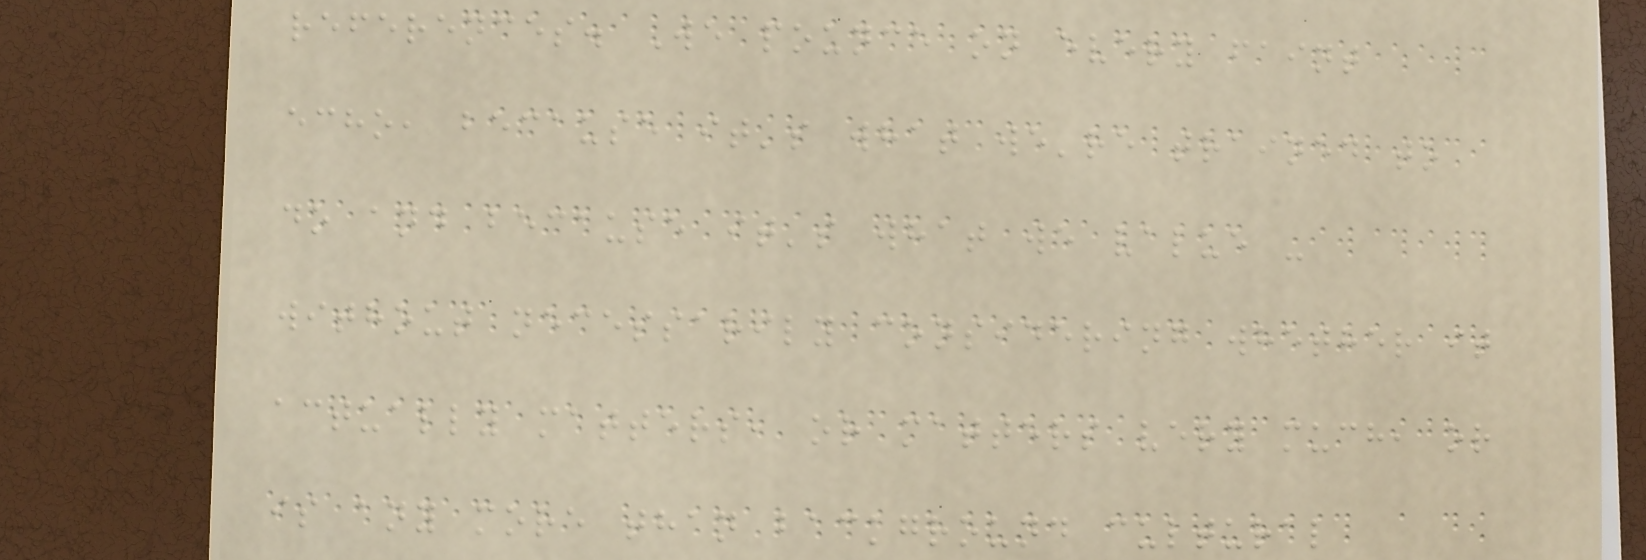references. We pounce on every faint
echo, because it's what we're trained to
do and because it's what we value -
without necessarily considering whether it
actually matters, or matters very much, or
is any more than background cultural
